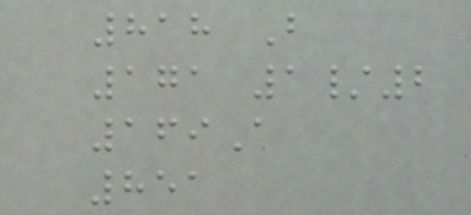818 B
171 1/2
169A
851
